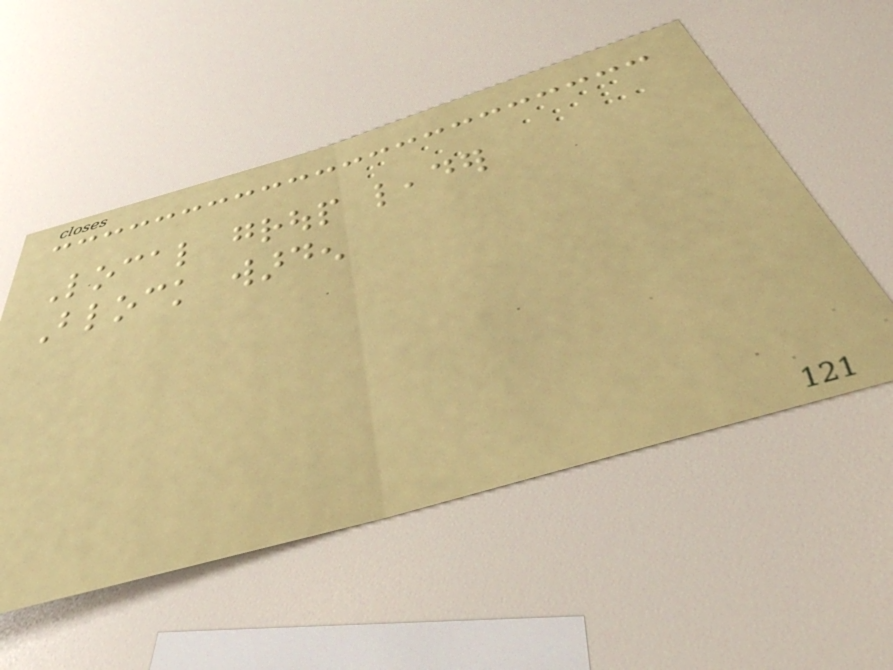Local group leader
Block warden
